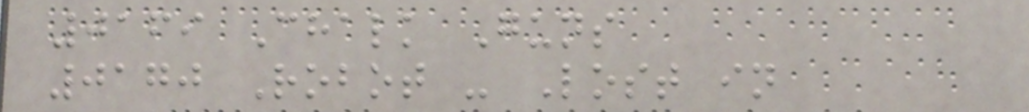0169 Chalk Guns
0170 Robot - Lost in
